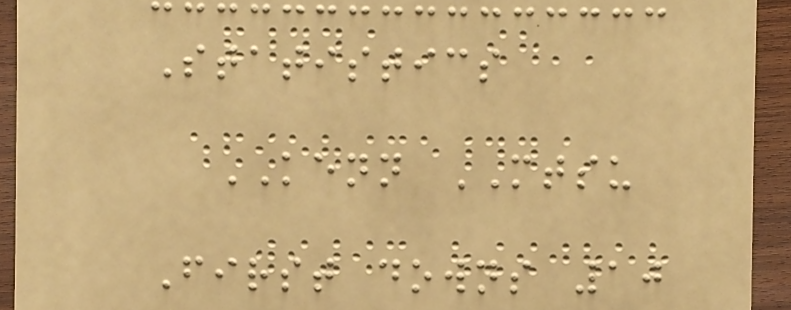Statistics
KENN MTSU
First downs 10
